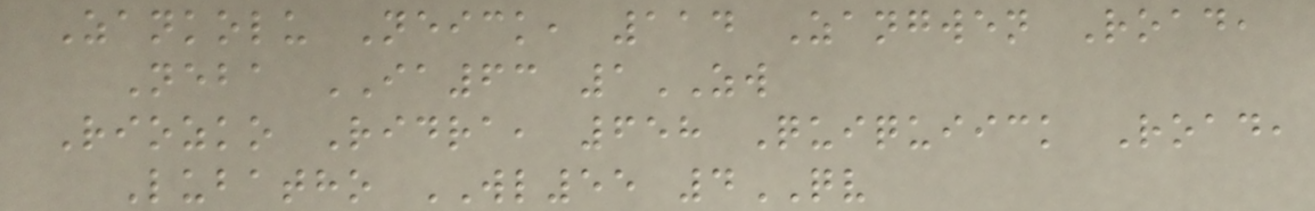Zankolu Neick, 114 Zangwen Road,
Neba IA63 1ZW
Riozko Ridra, 658 Quiquiick Road,
Lubatho WL55 4QV
